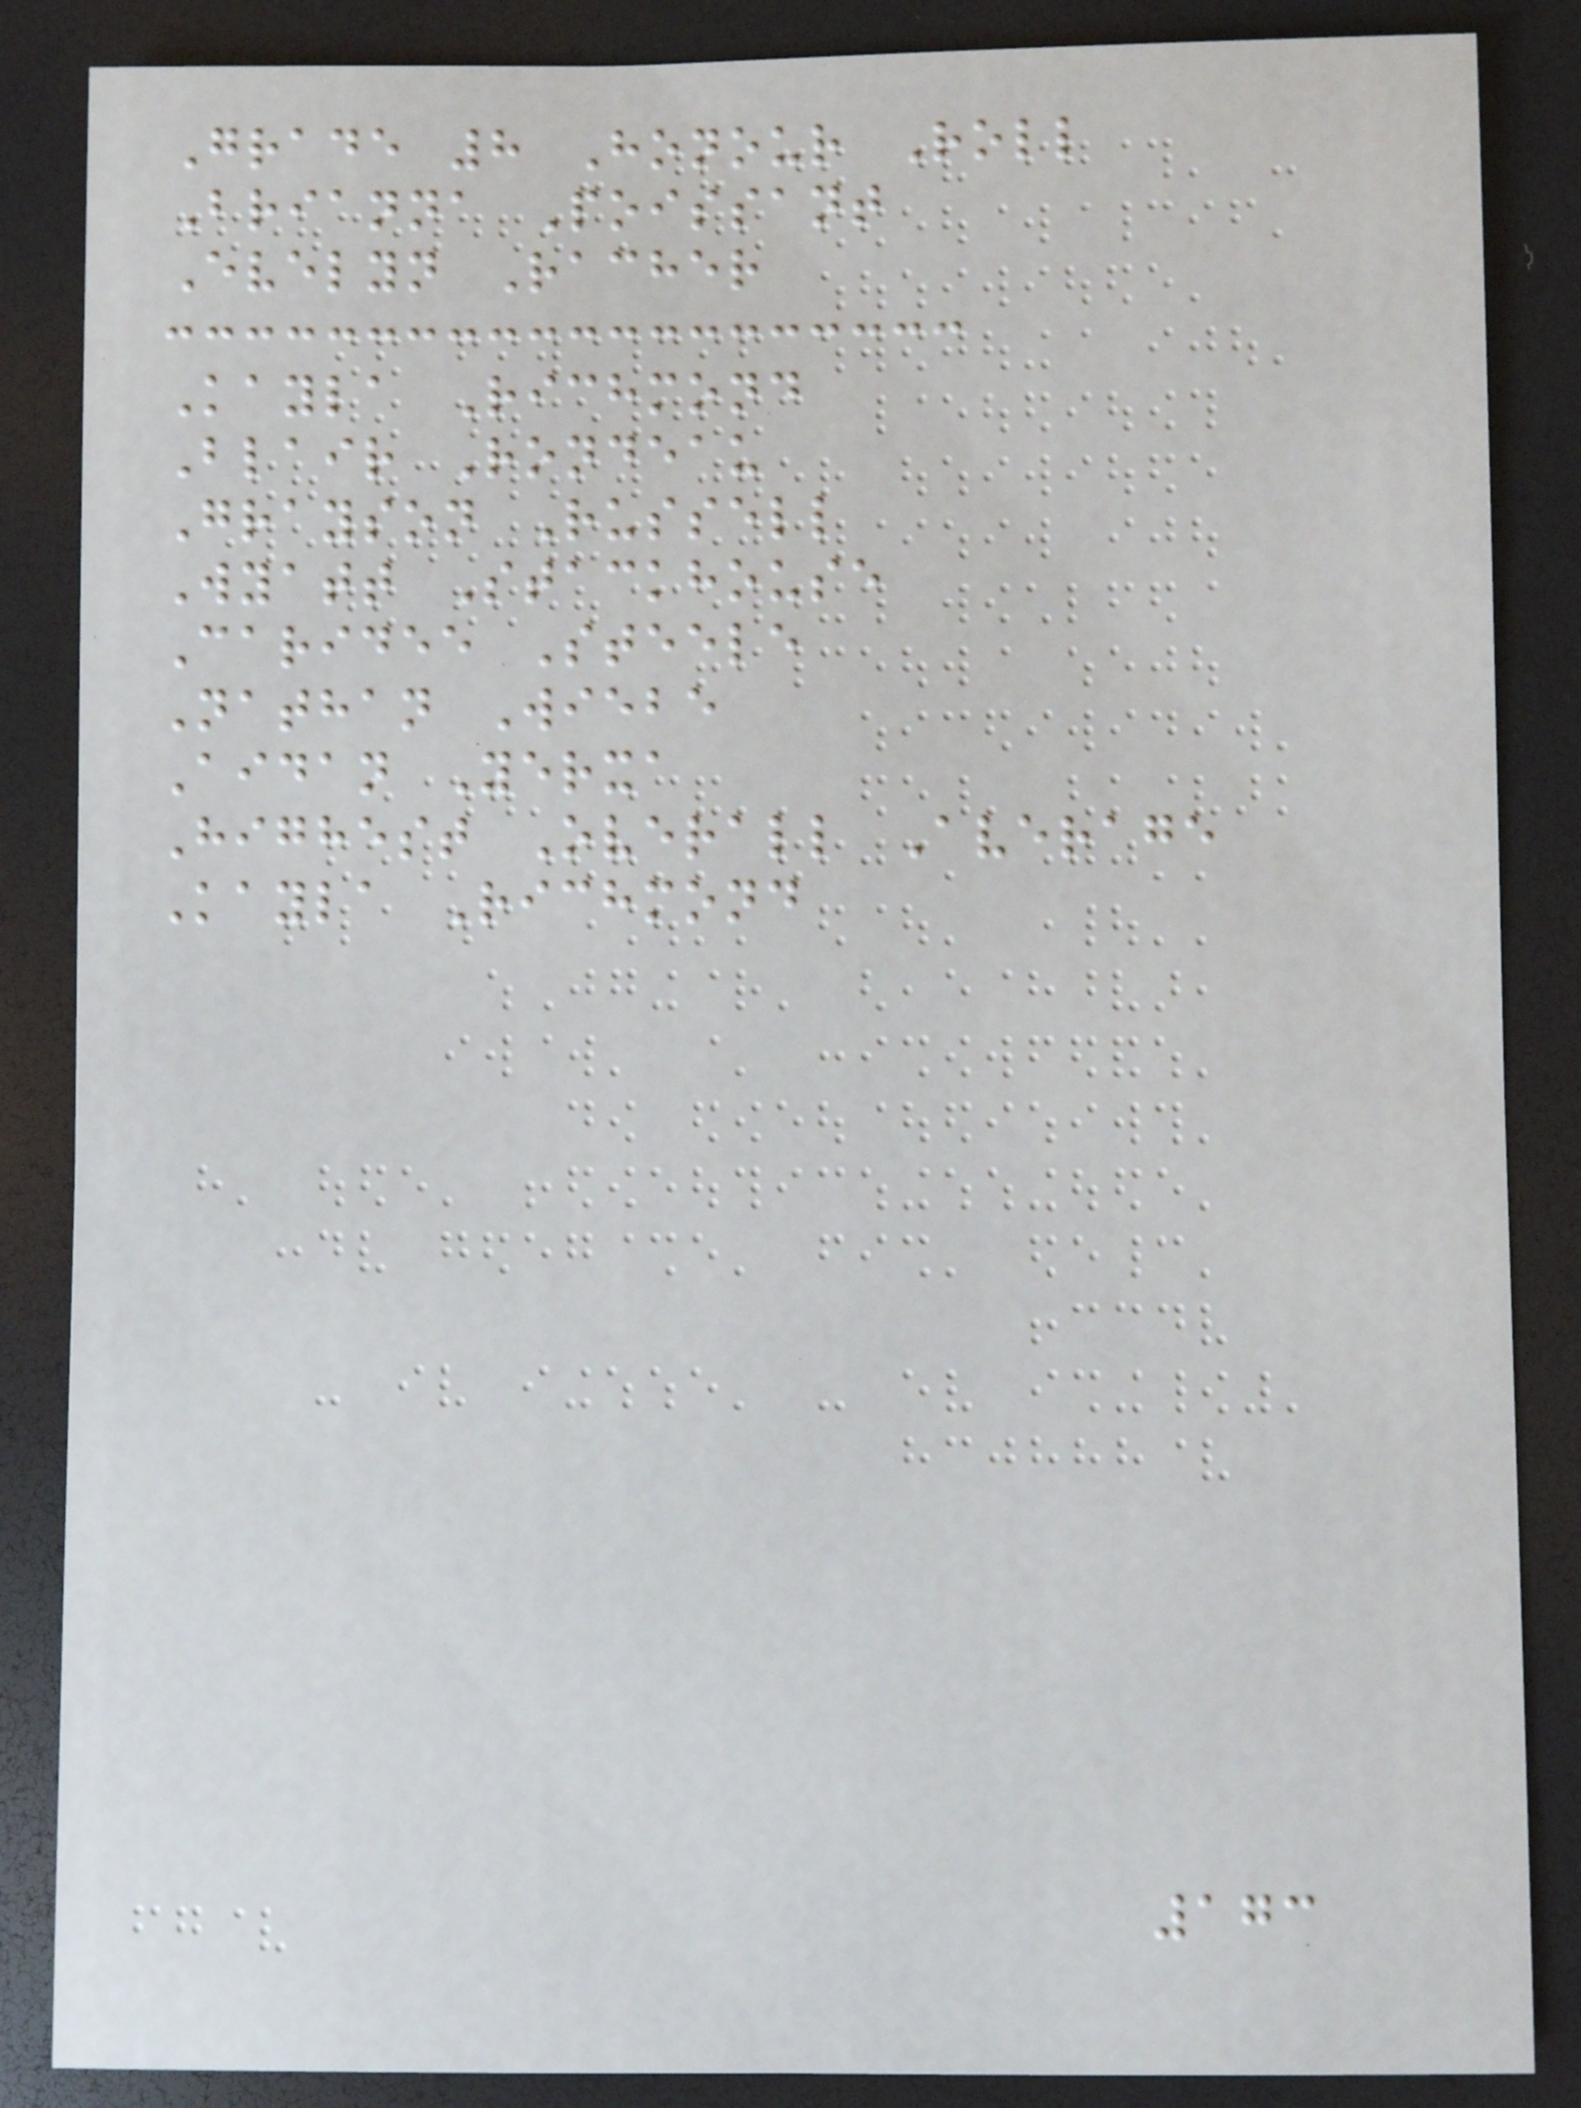Grade 8 Honour Roll
Brianna Poissant
Evelyn Racher
Kayla Richmond
Blair Rondeau
Grayson Russell
Wyatt Stackhouse
Caridee Steele
Nathan Wiebe
Aidan Yerxa
Highest Overall Average
Kayla Richmond
173
